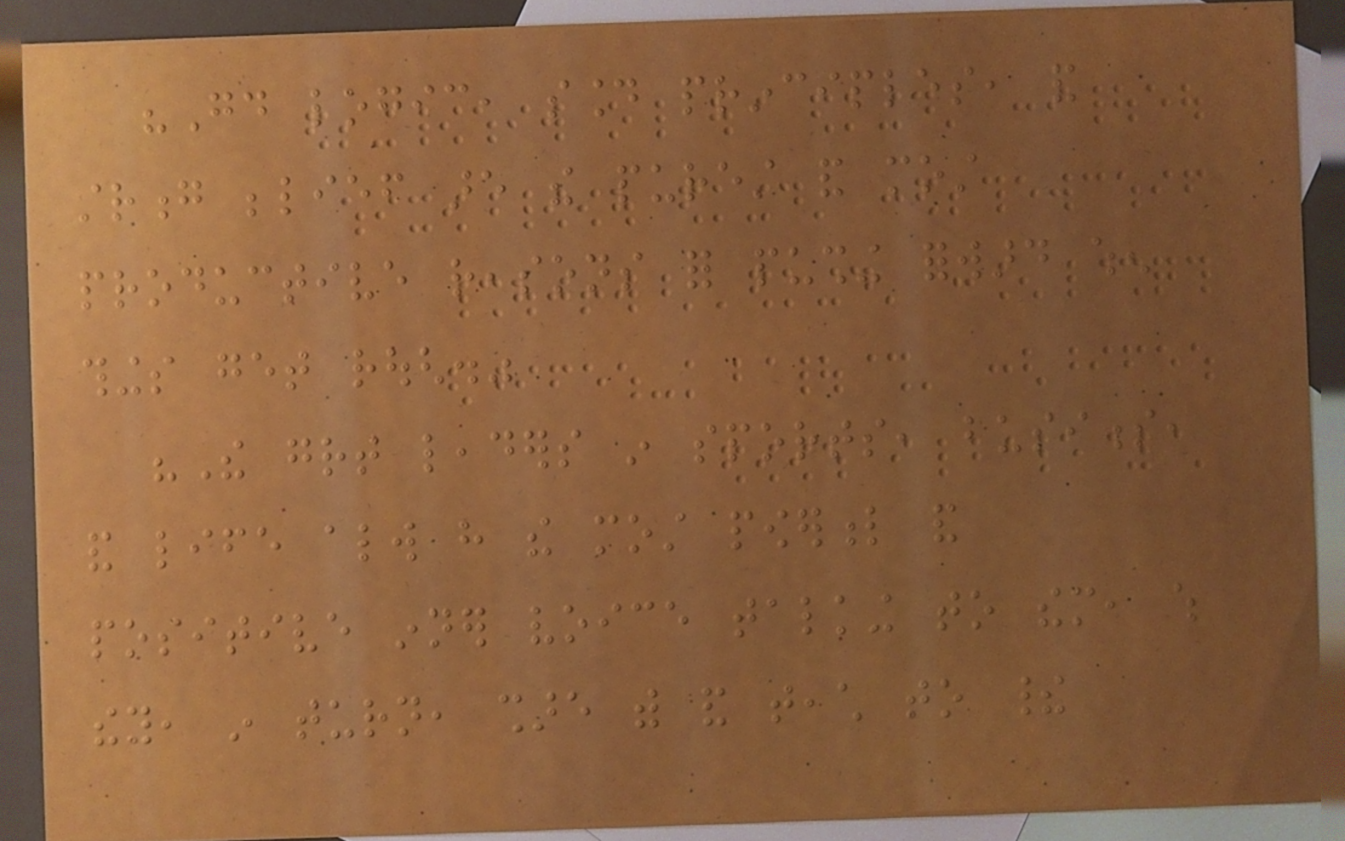"Good logic, sound principles, and
strong belief are the purest and most
productive reasons for pushing forward when
things get rough."
"The great leaders in sports, business,
and life always have the most powerful and
positive inner voice talking to them, which
they, in turn, share with and teach to their
